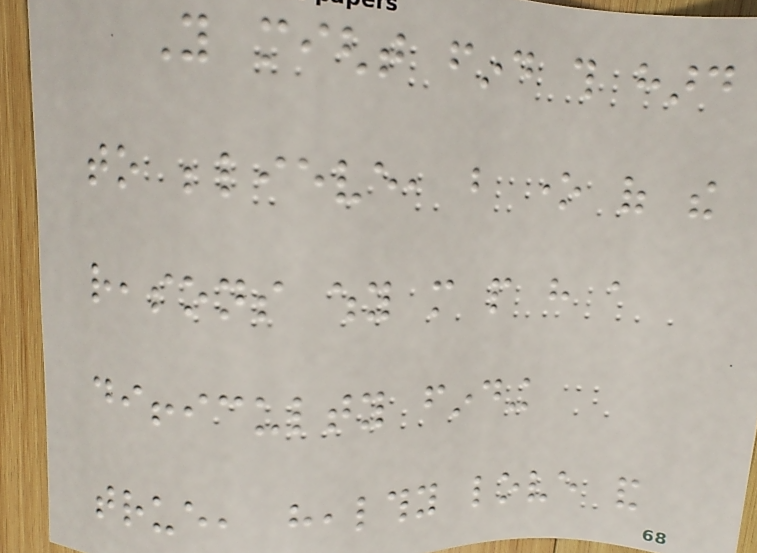You might find this hard
to believe, but one of the
reasons why more people have a
difficulty finding
true, healthy love and
